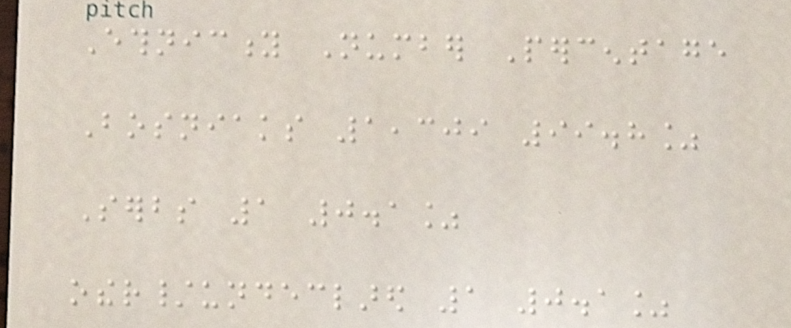Ethnicity Number Percentage
Bosniaks 1,309 99.8%
Serbs 1 0.1%
other/undeclared 1 0.1%
